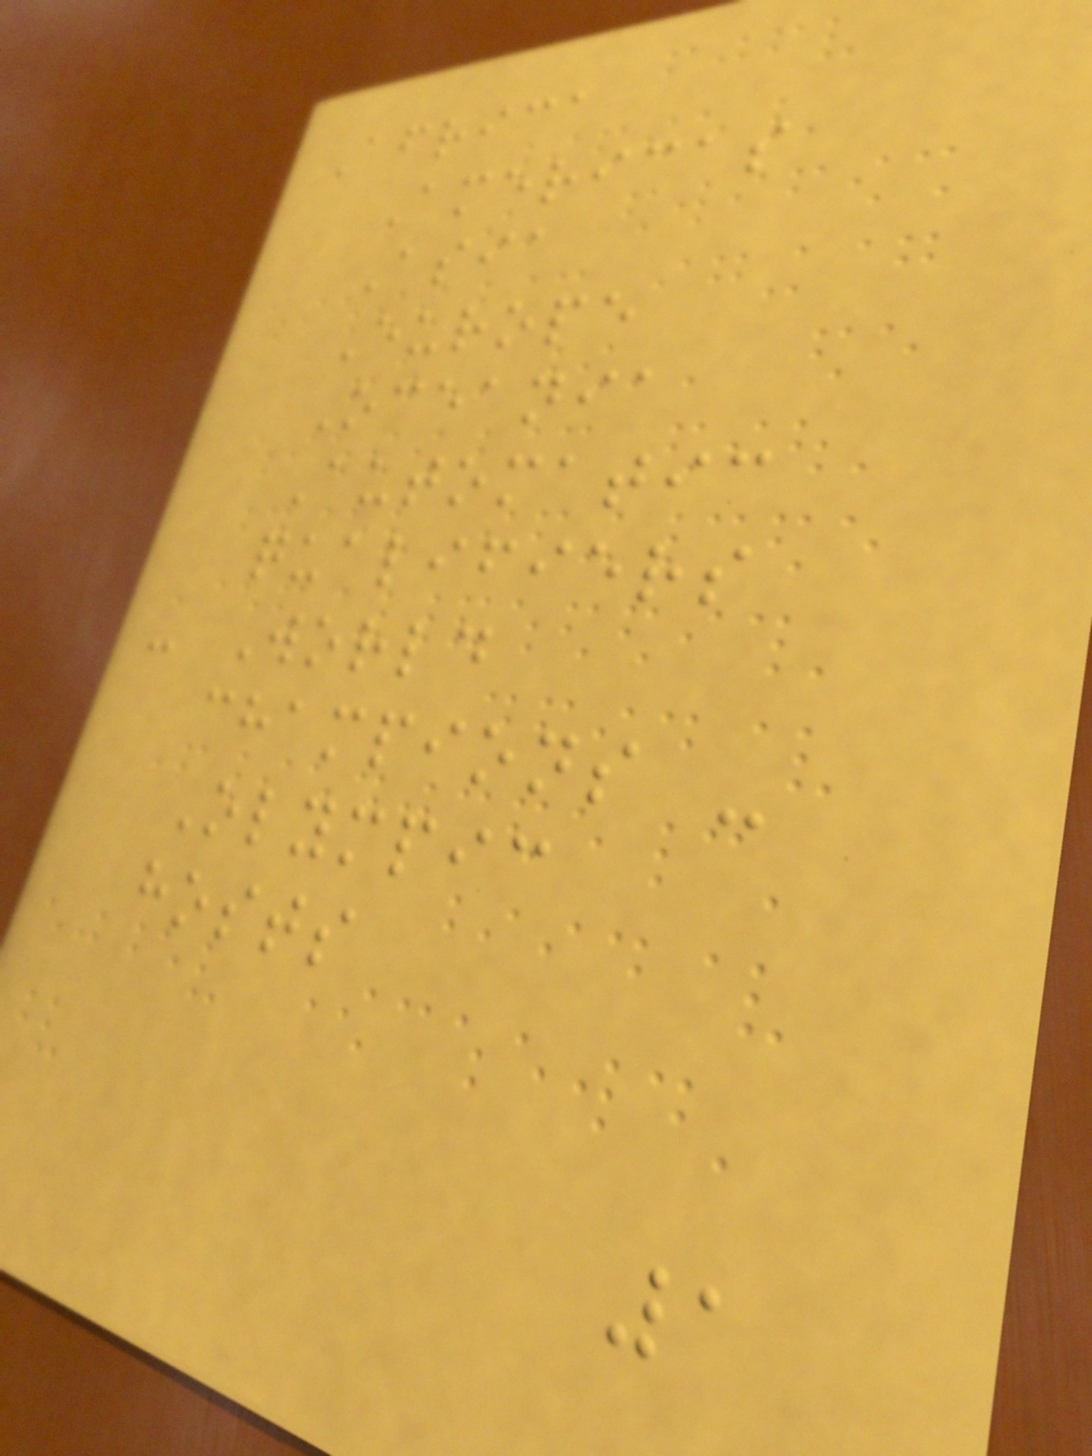Africa
Americas
Asia
Europe
Oceania
Automatic
qualifiers
- World
champions -
Olympic
hosts
1
